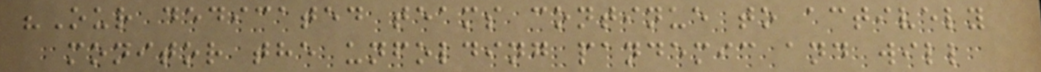"Our dedicated teams continue to actively
monitor the unfolding pandemic and will
